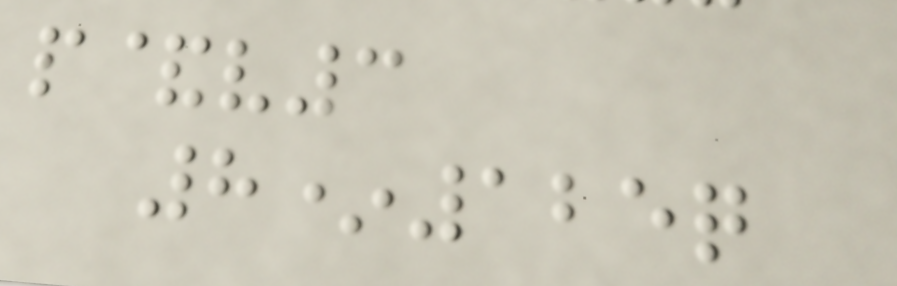p&v3
8*125q
